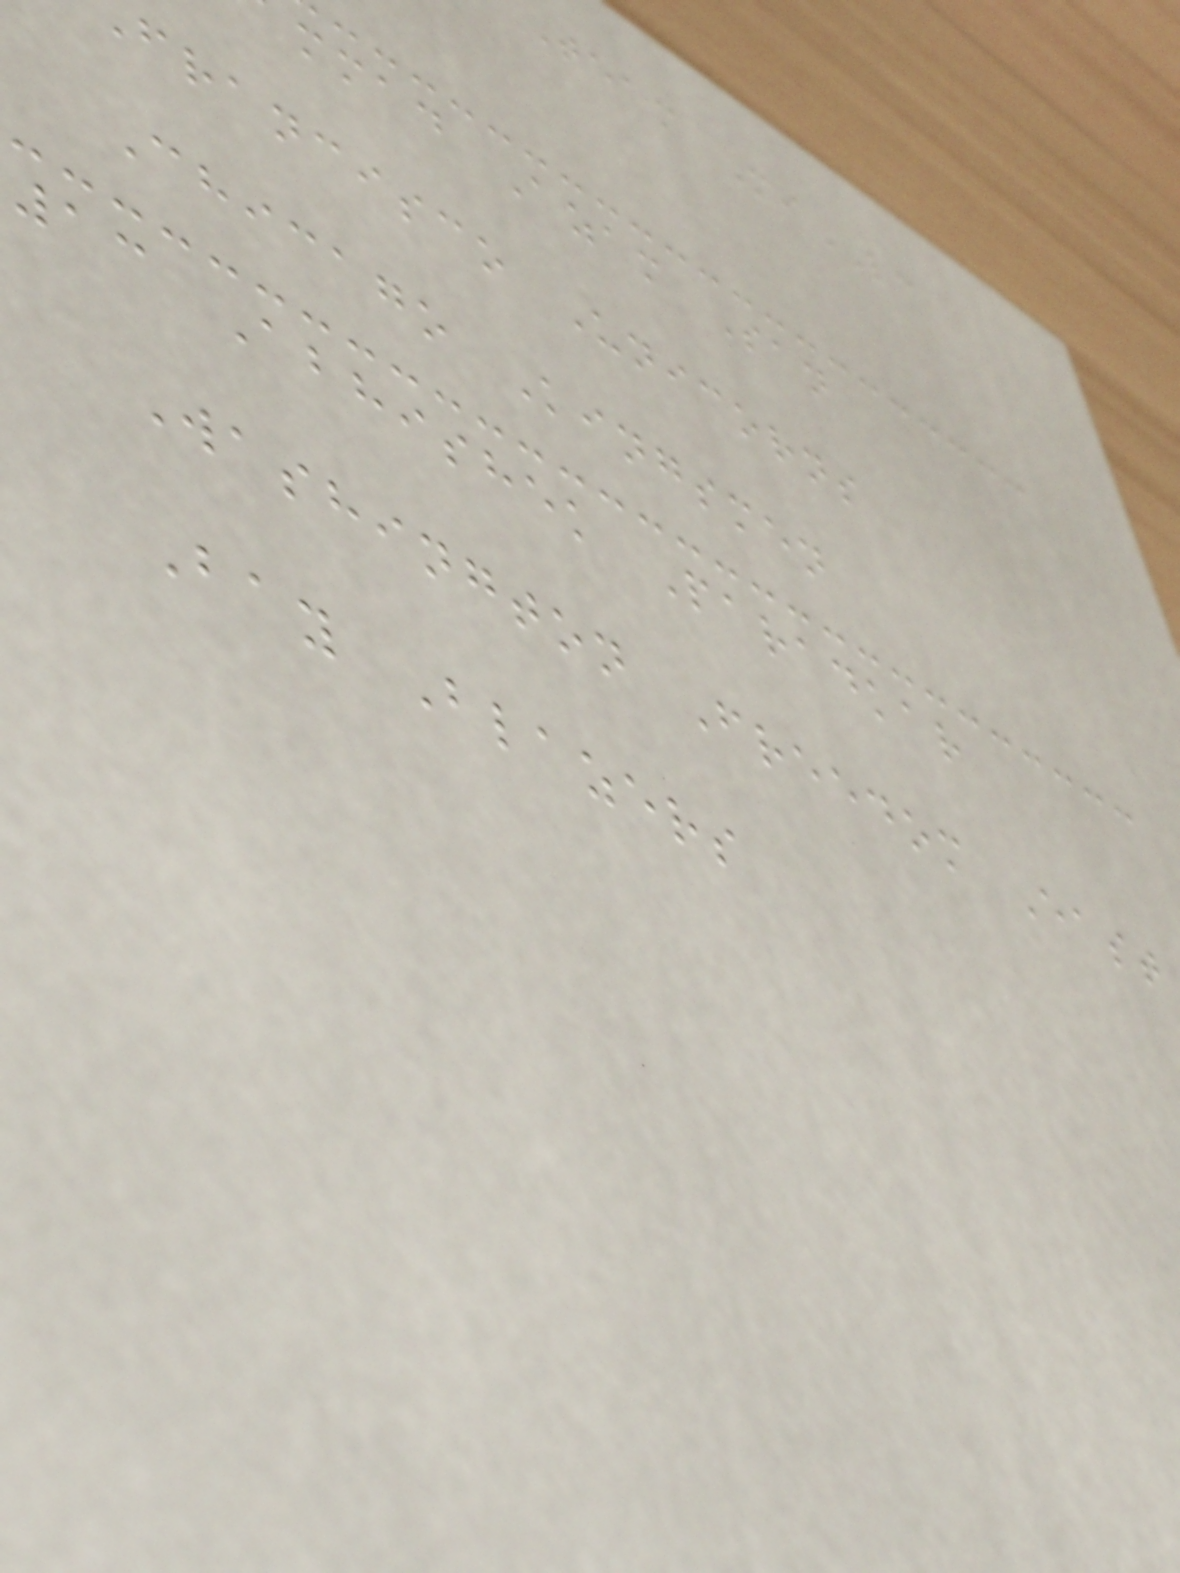Team MiLC
mmad Azam San
francisco Unicorns
Chicago Kingsmen
13 Abhishek Paradkar
Washington Freedom East
Bay Blazers
